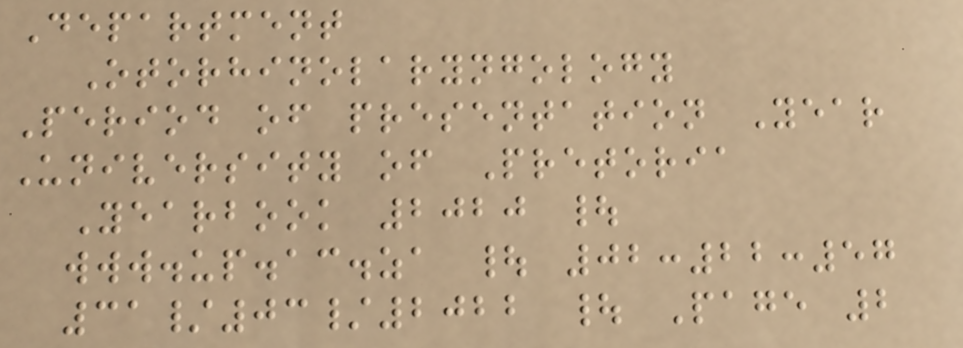Department
Otorhinolaryngology
Period of presentation Year
University of Pretoria
Yearbook 2020 |
www.up.ac.za | 02:22:57
31/03/2022 | Page 2
